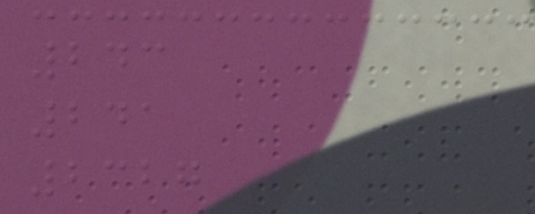243
241
2327
